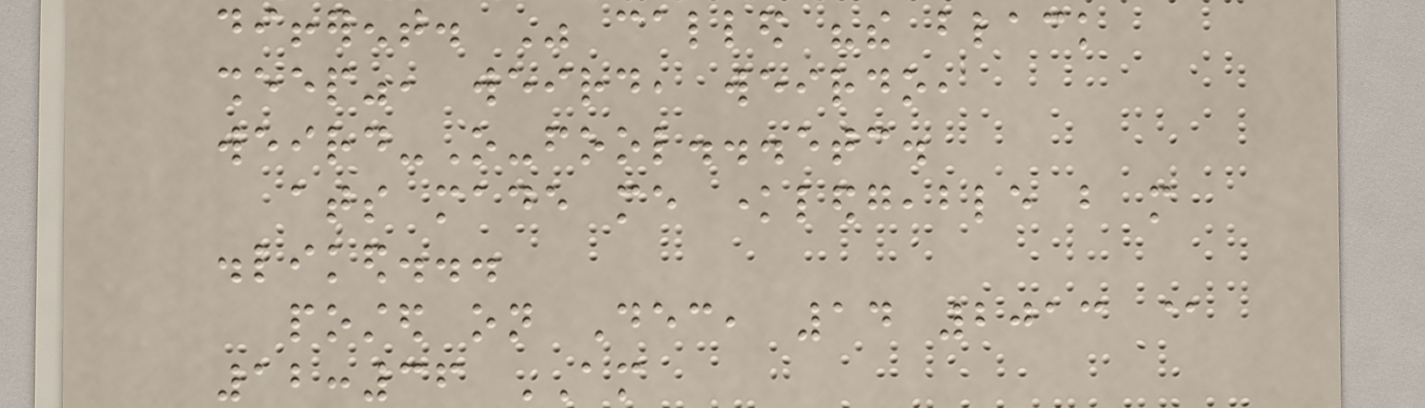different. Was called "the black
sheep", weird, weirdo,
weird-O-fool...etc.
ats made me knowledgeable but more
disliked...
posted on Dec, 14 2013 @
12:36 AM
